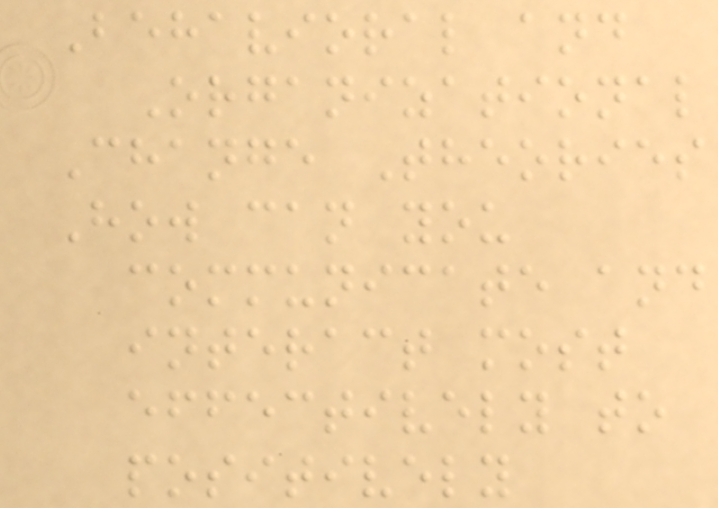Behavioral and
Organizational
Change Theories
How can you
communicate and
interact most
effectively to
positively
